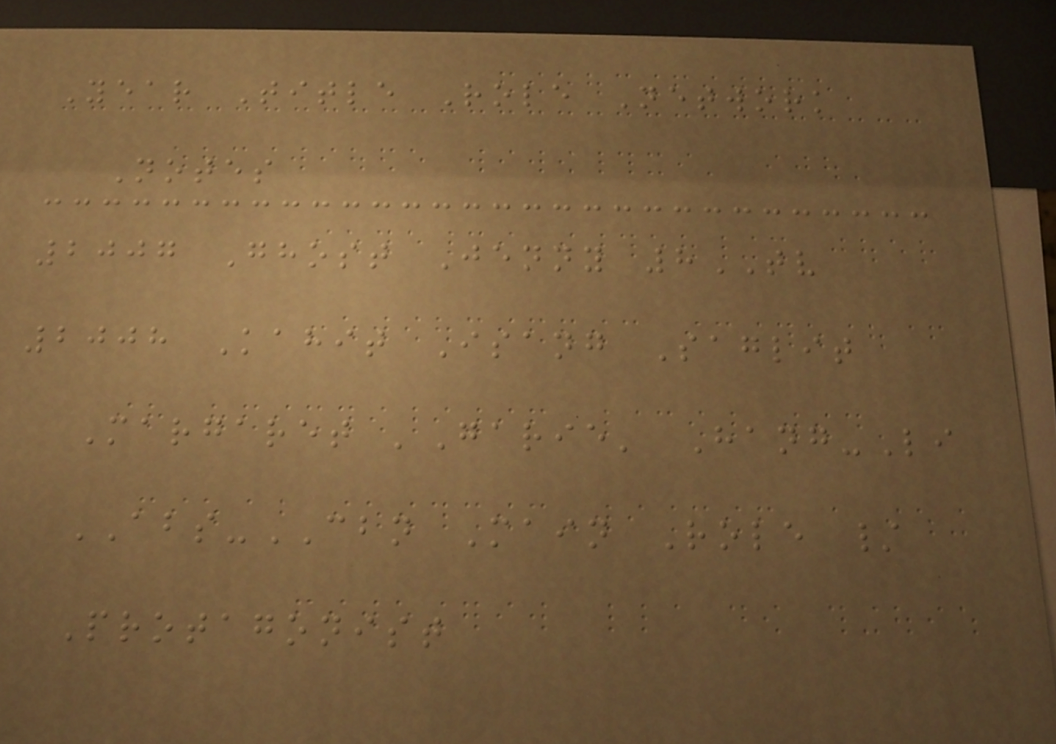Year Title Role Network
Notes
2007 Ghost Jenny 8TV
2008 Kahit Isang Saglit
Margaret 'Garie' Hang-Li
ABS-CBN Main Role /
Protagonist
